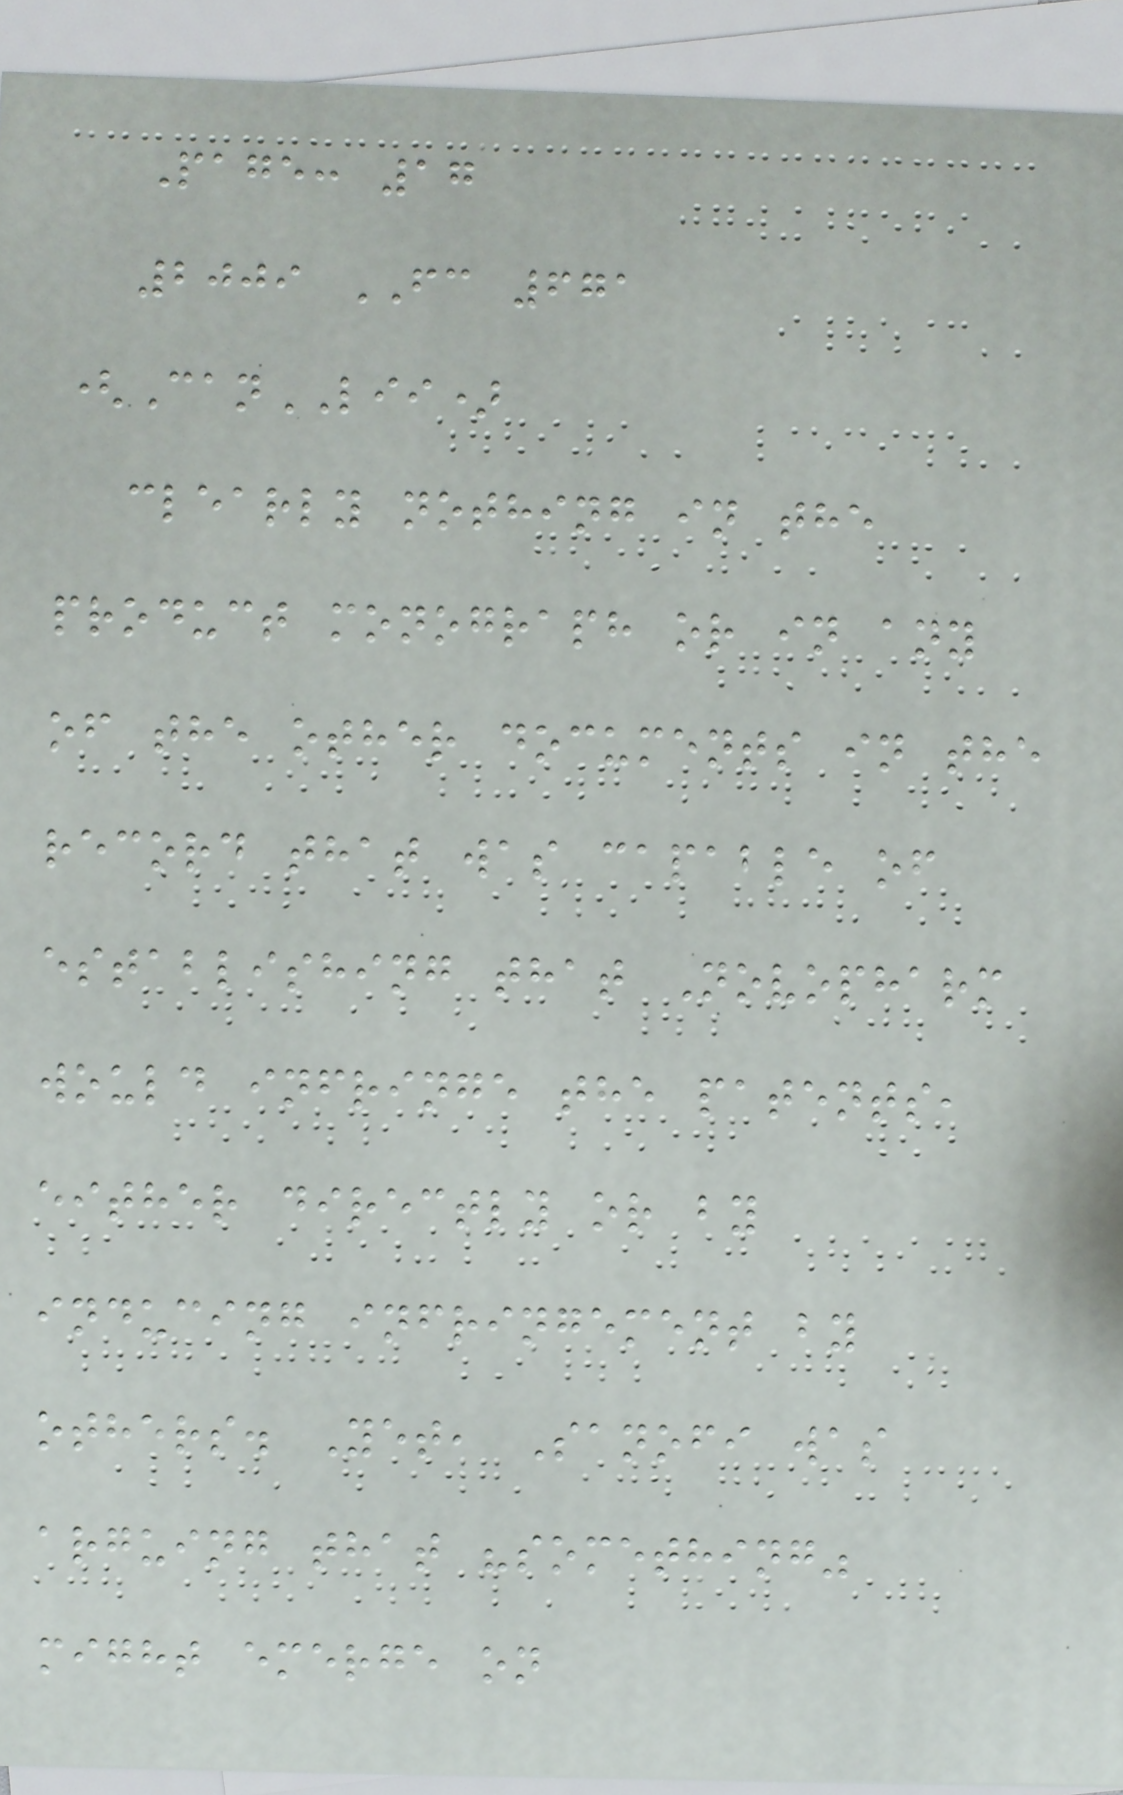Page: 17
2009 FC 671
(CanLII)
clearly nothing in the
product monograph or in any
of the other documents in the
record that was capable of
establishing that Novopharm
would infringe the patents,
either directly or by
inducing infringement by
others. Yet, Sanofi was
arguing that "something"
might emerge on
